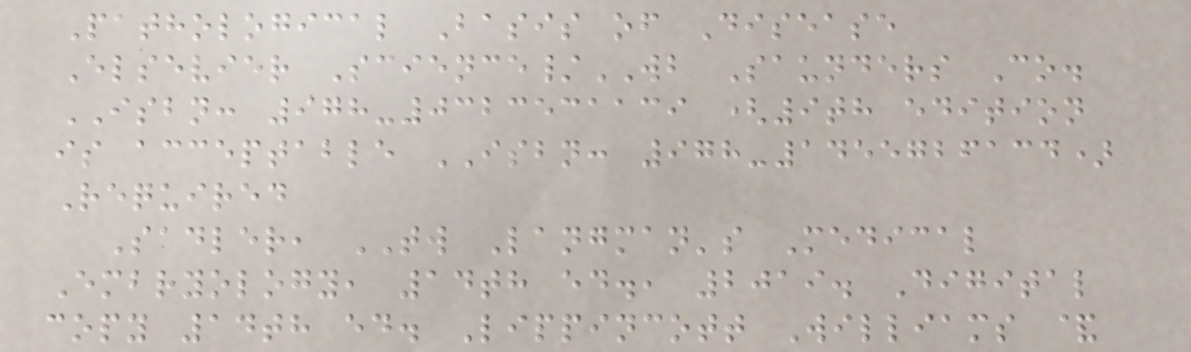Pathological Basis of Disease
Elsevier Science/WB Saunders Co.
ISBN: 978-0323531139 (9th edition
is acceptable ISBN: 978-1455726134)
Required
Sadler, TW Langman's Medical
Embryology, 14th ed., 2019. Digital
copy 14th ed. Lippincott Williams &
